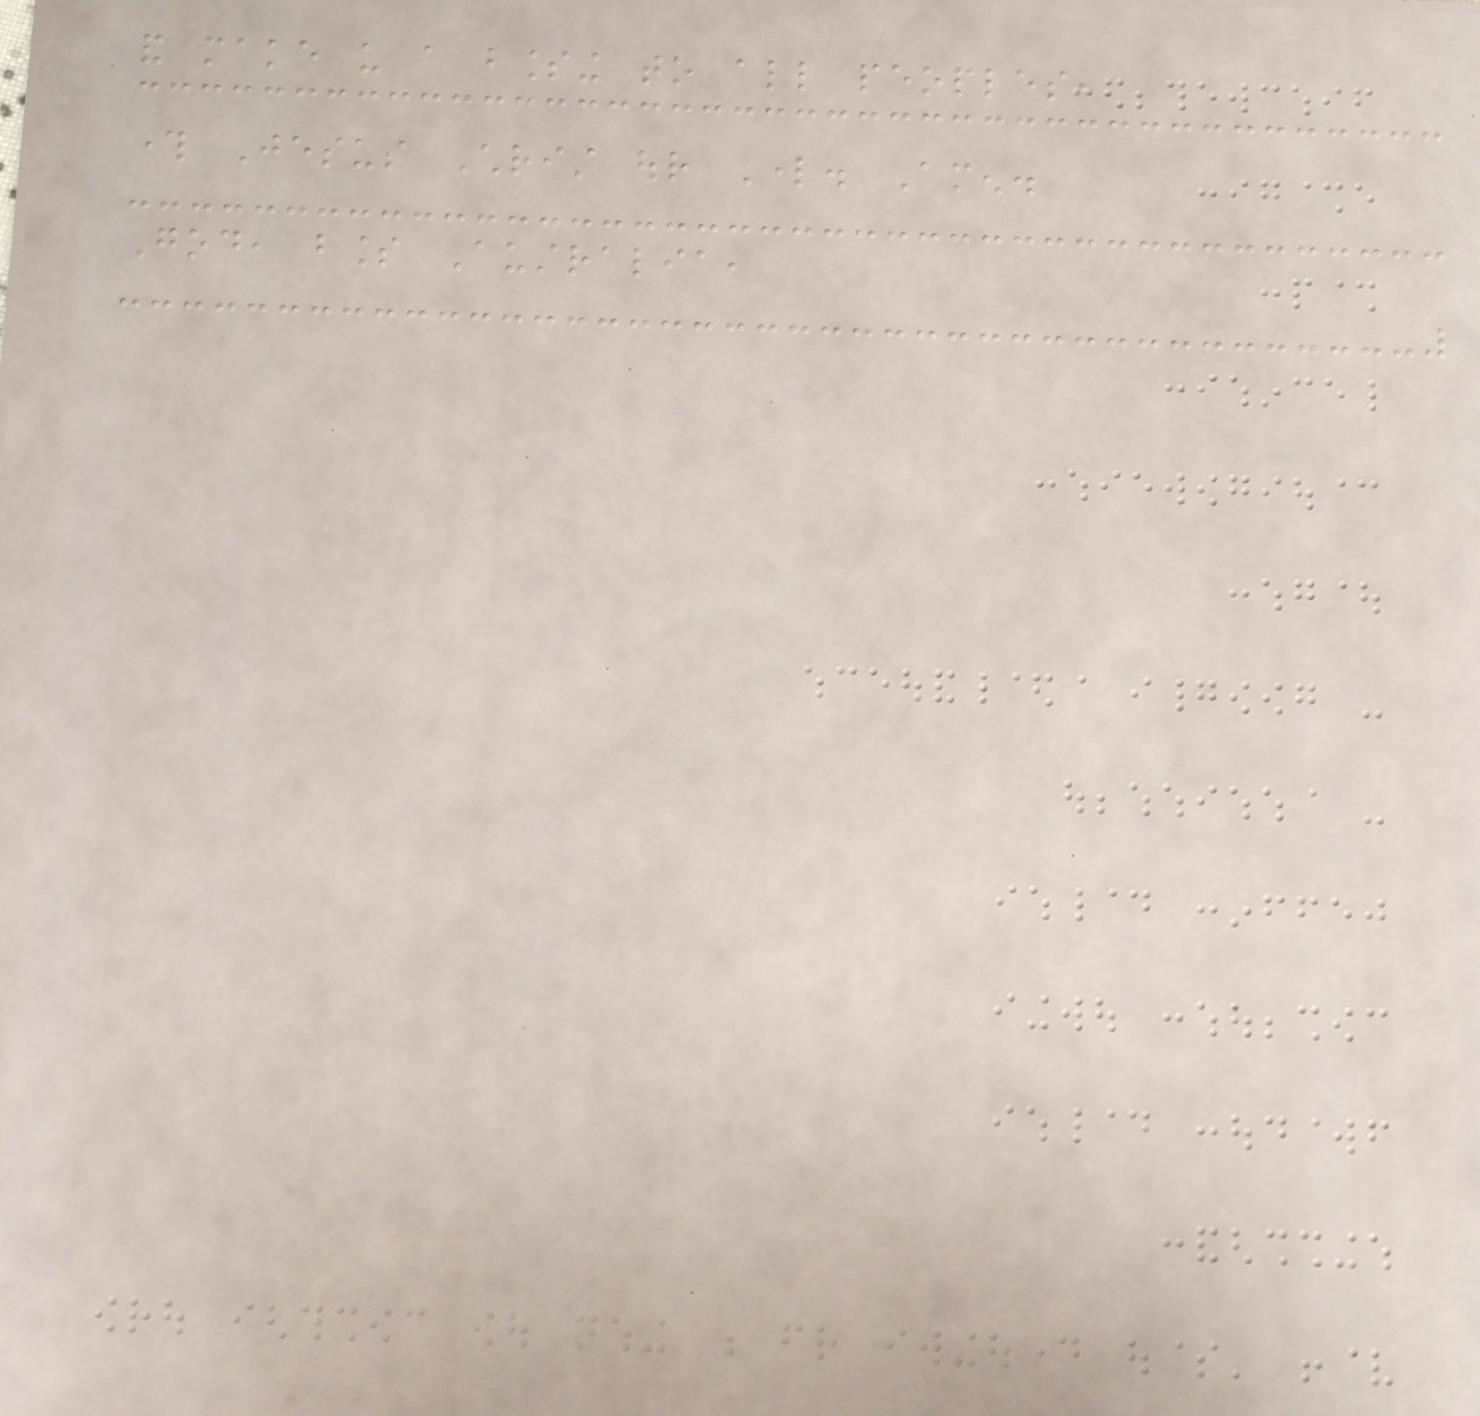and make us a blessing to all peoples,
through Jesus Christ our Lord. Amen.
God, bless Australia,
